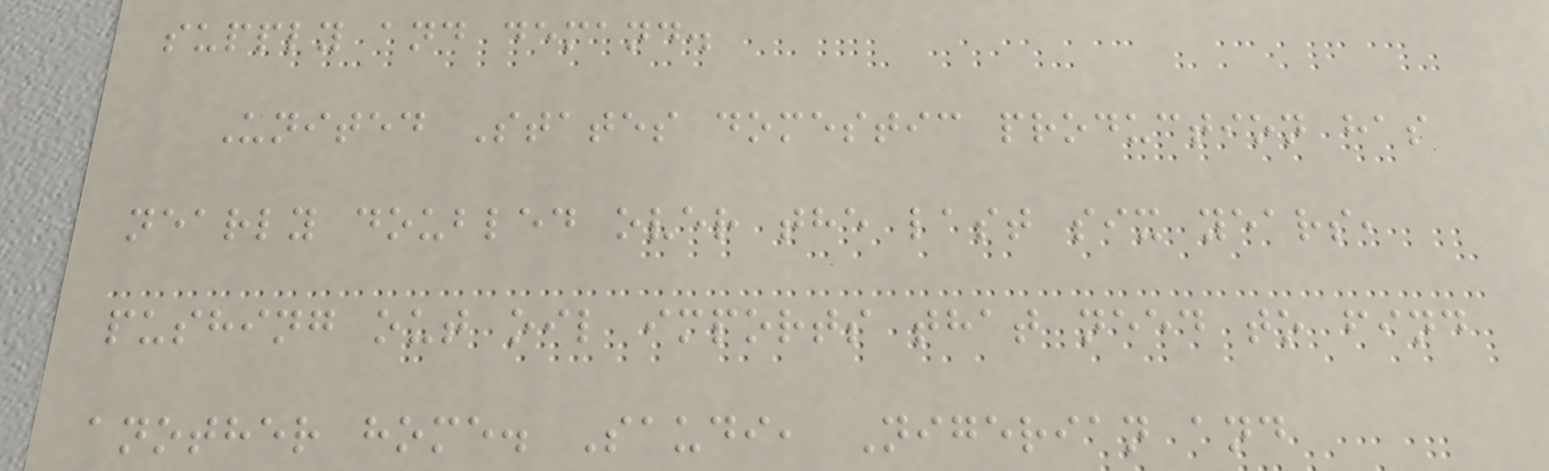supply and demand.
United States domestic production has
nearly doubled over the last six years,
pushing out oil imports that need to find
another home. Saudi, Nigerian and
